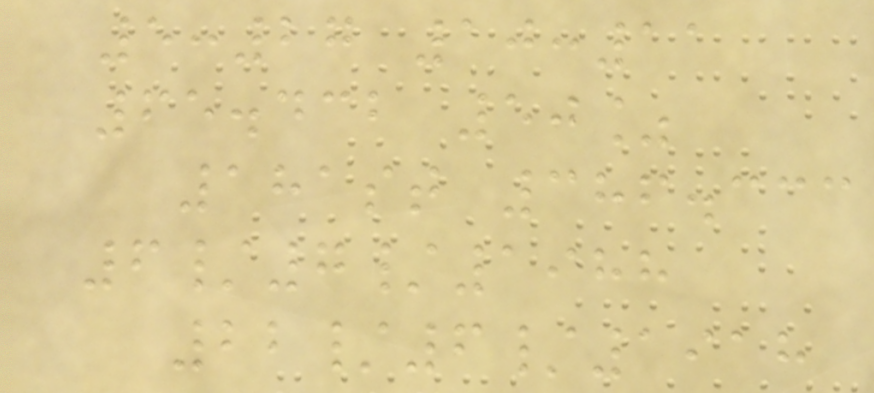5:27 10:11
65.432 50%
181st 386.333
6/7/1988
22/6/1918
